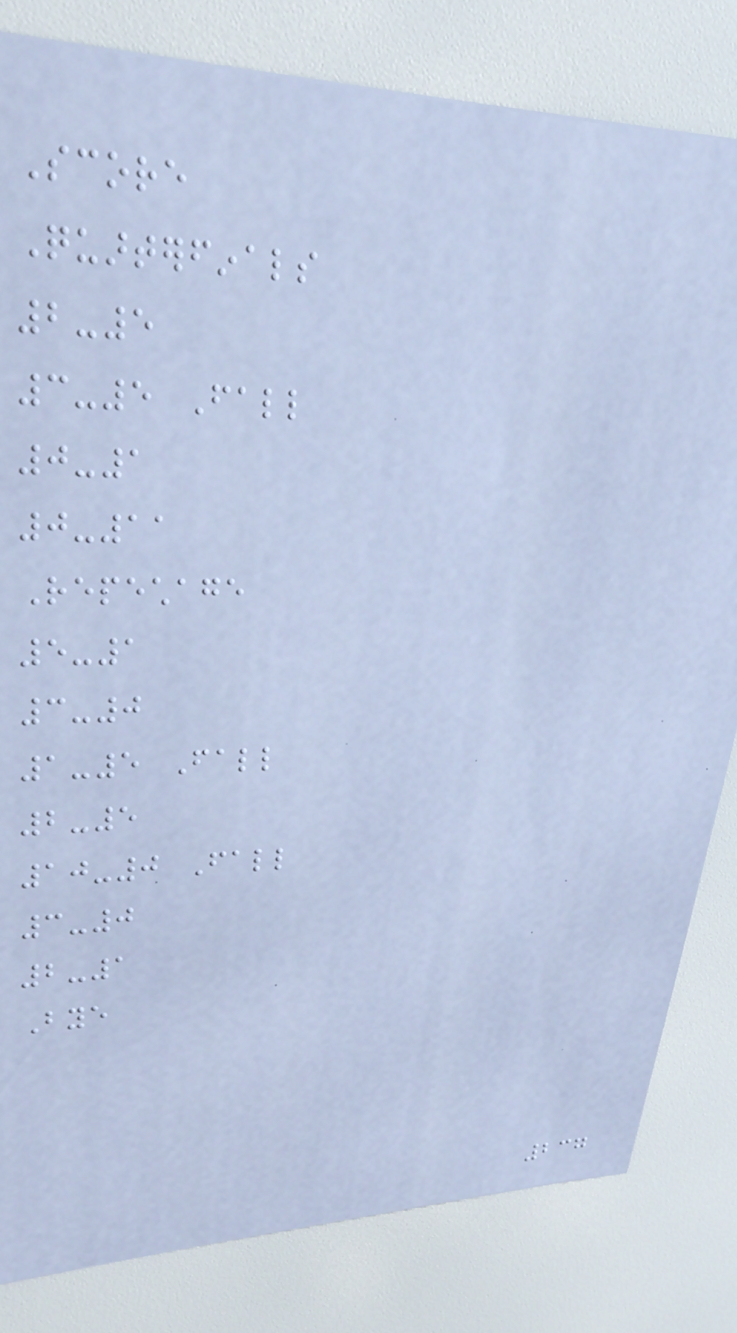Score
Quarterfinals
2-5
3-5 Fall
0-1
0-11
Repechage
5-1
3-0
1-5 Fall
2-5
10-0 Fall
3-0
2-1
Bye
237
